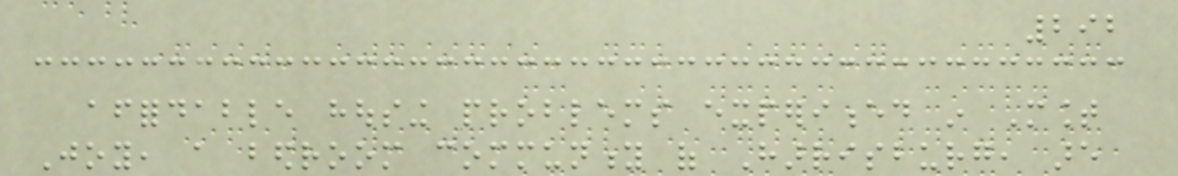292
affordable housing problems experienced in Mount
Joy, a bedroom community of Harrisburg, are
